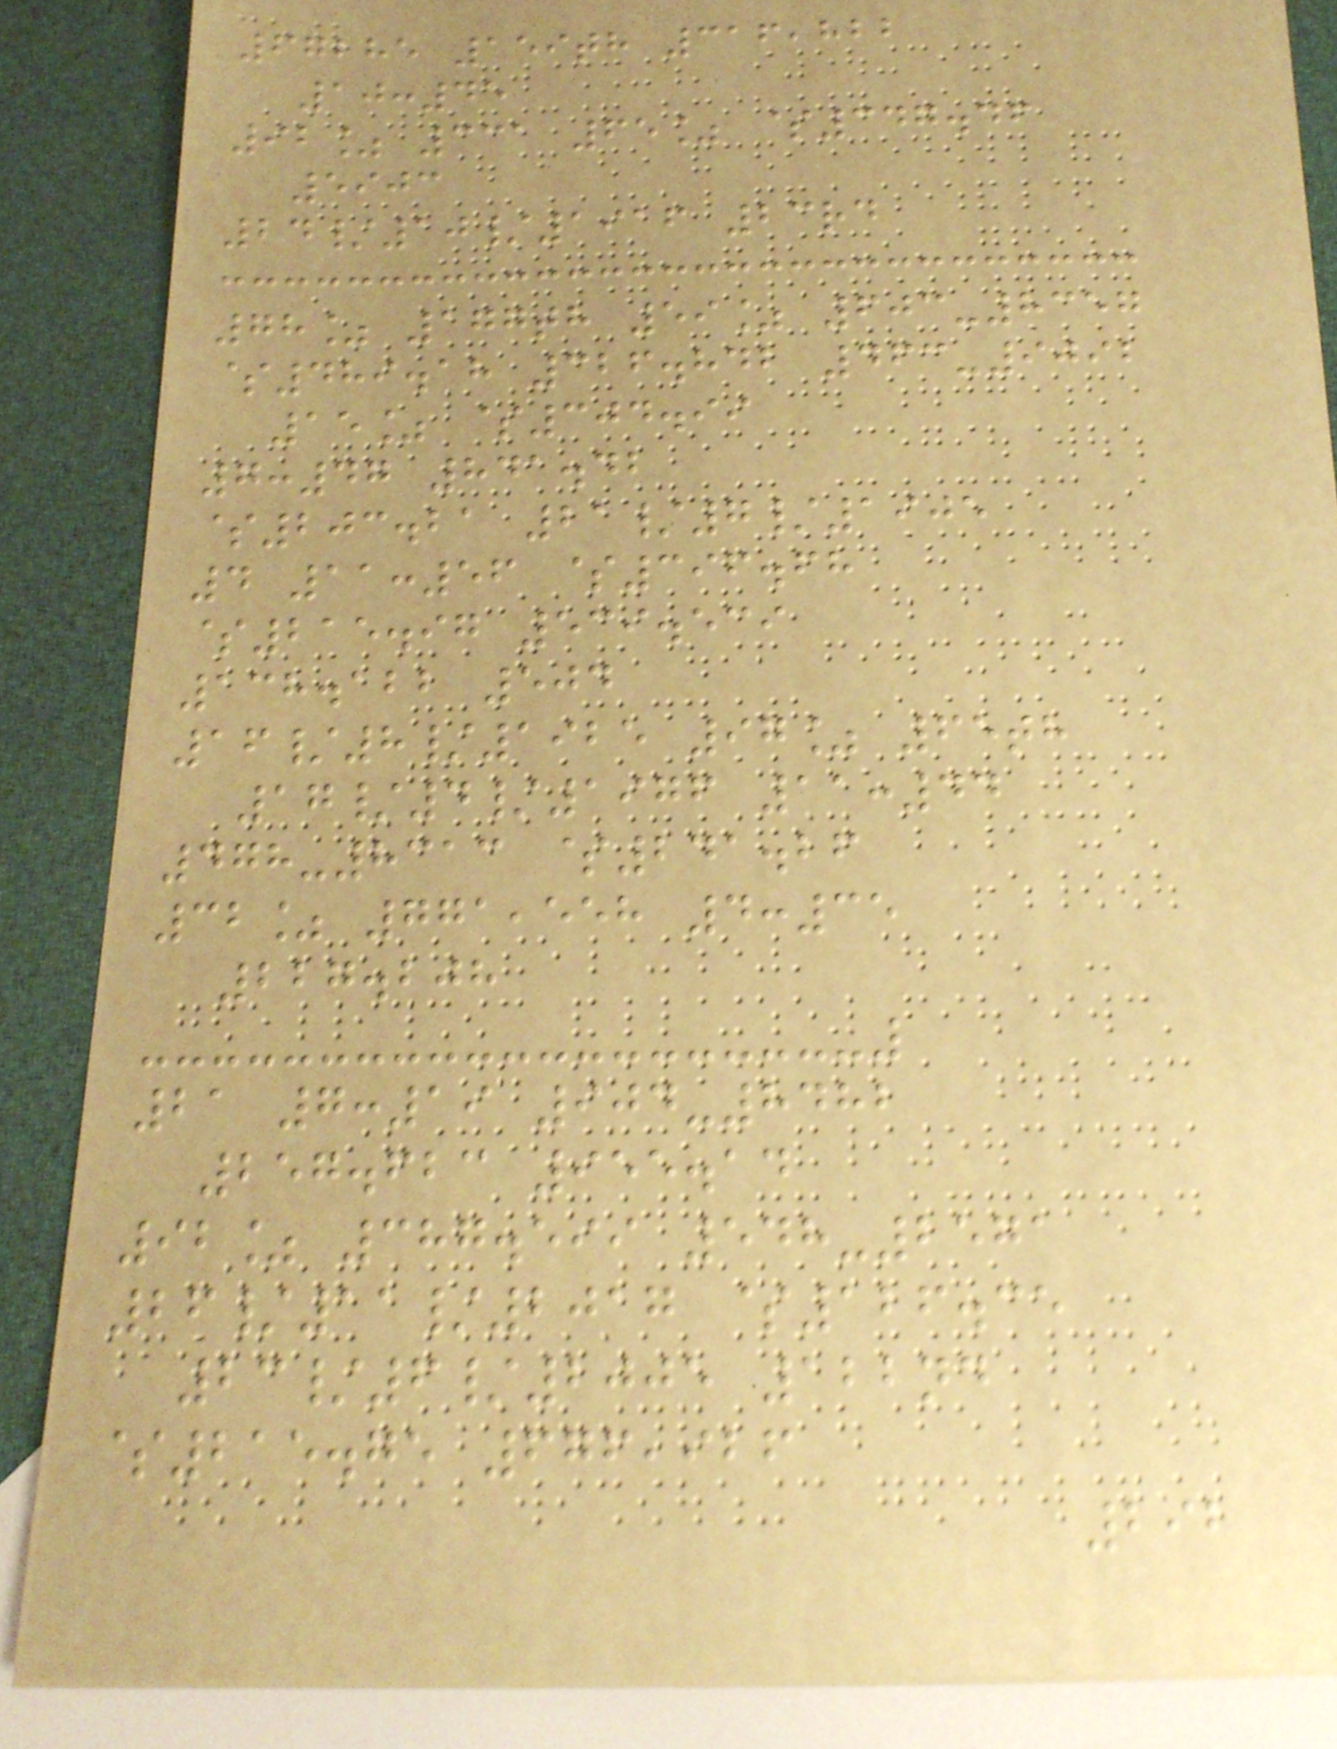67285 159th 316,822
10:45
92% 331 65% $347.46
5903
24/10/1916 23rd
78% 177th 59% 603-8357
$489.18 326.842 463-9092
15% $304.99
7:47 841.42
$203.21 21/7/1905
4 11:56 $396.68
$215.97 539.539
138.122 504
16/8/1925 97% 65th
17/4/1976 11:44
478-8313 $241.26
32% 771,558 4:35
227.208
21 7:19 904-8482
257.623 955.14
92% 387.599 548-2571
26/11/2017 $126.35
23/6/2005 122nd
$215.75 676,926
292
